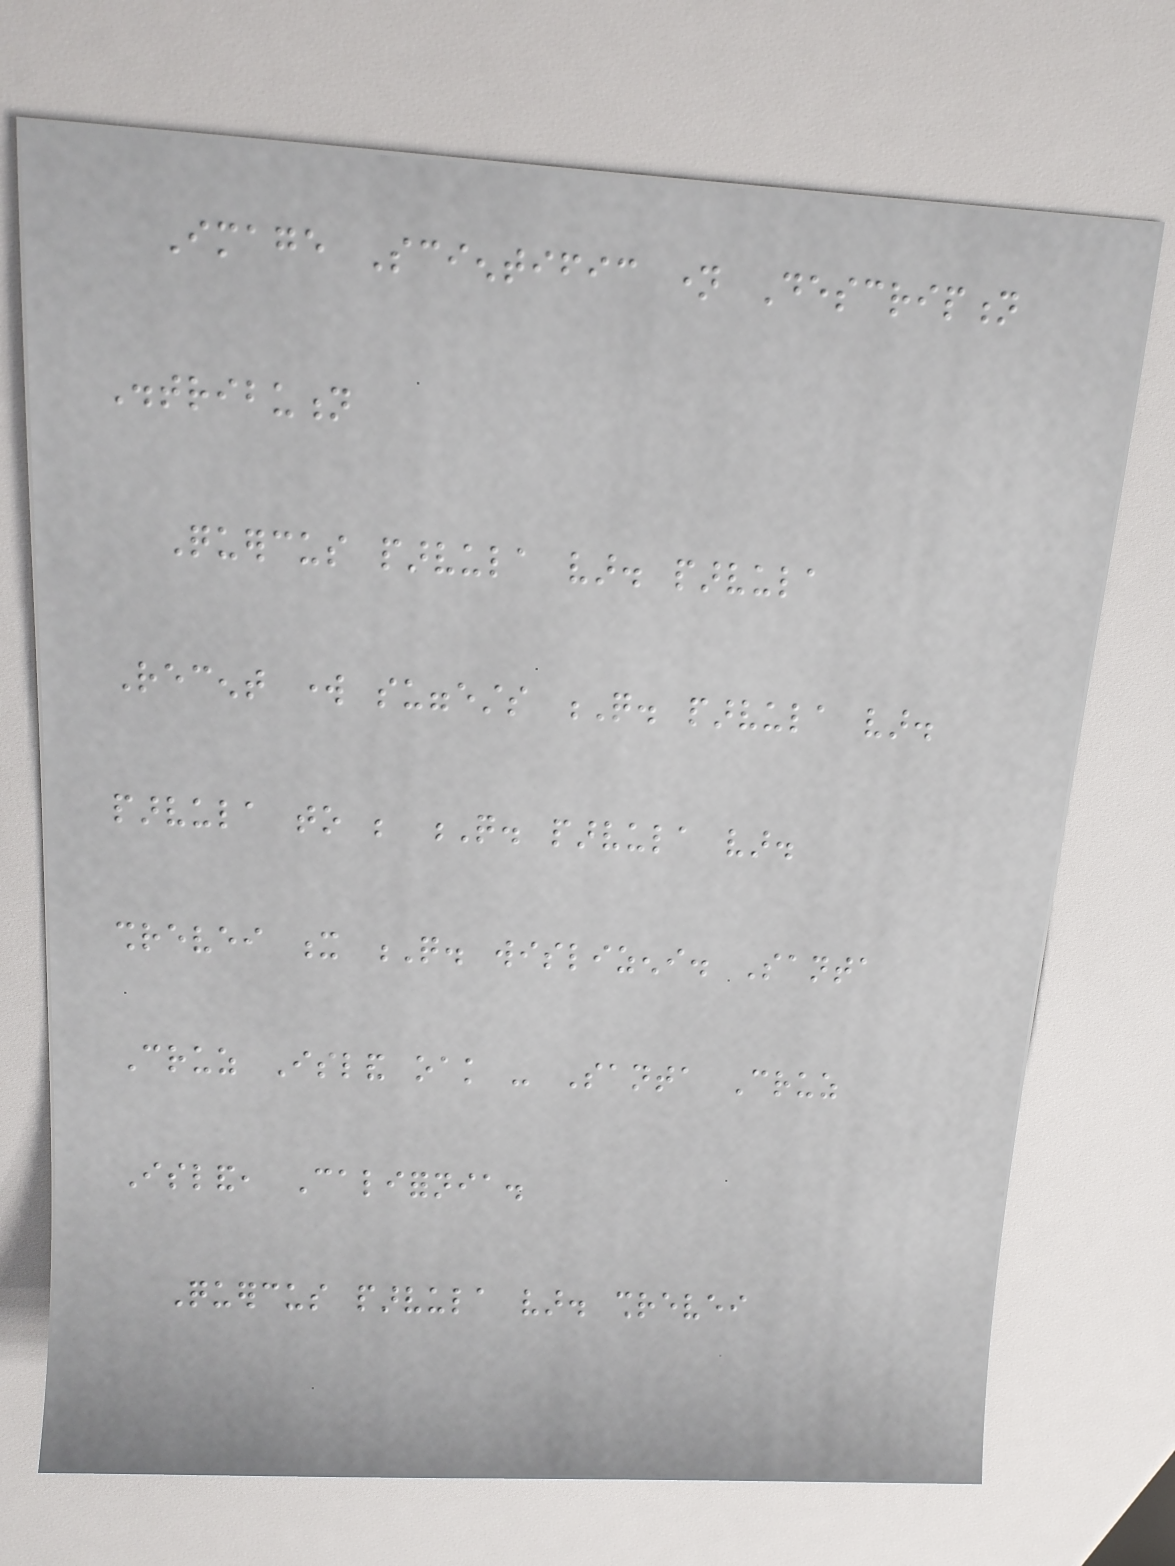Image Scientific name Description
Distribution
Quercus parvula var. parvula
Recent work suggests Q. parvula var.
parvula to be Q. parvula var.
shrevei x Q. wislizeni. Santa
Cruz Island oak - Santa Cruz
Island, California.
Quercus parvula var. shrevei
